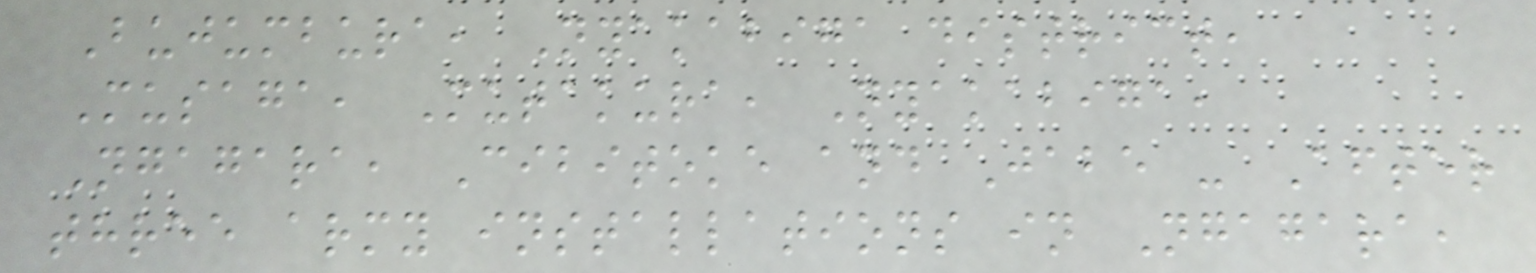Bujumbura, Nyakabiga district,
Musaga, Mutakura, Nyakabiga,
Ngagara, Cibitoke and Jabe - After
three army installations in Ngagara,
